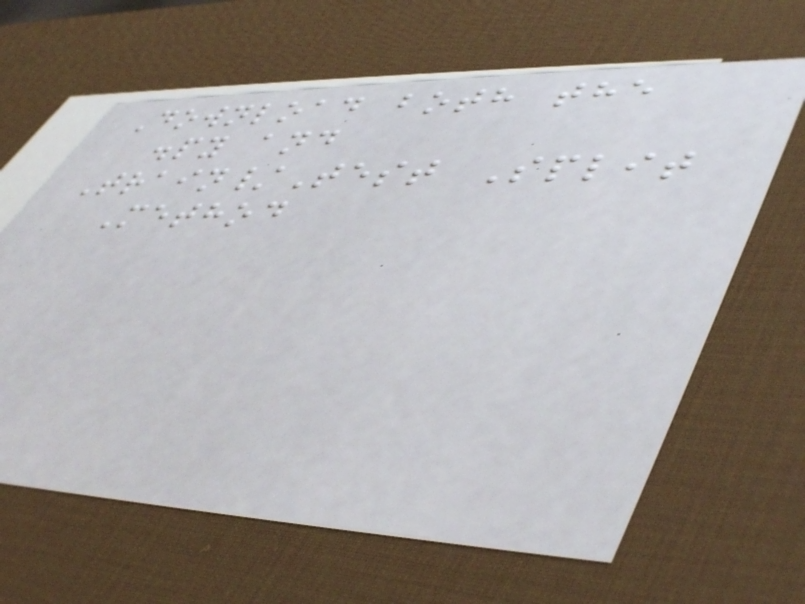Download both the
.py and
Train/Test Split
Method
